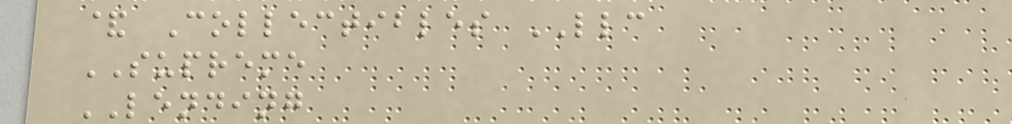& Collectibles LLC
SUPREME
LENDING
